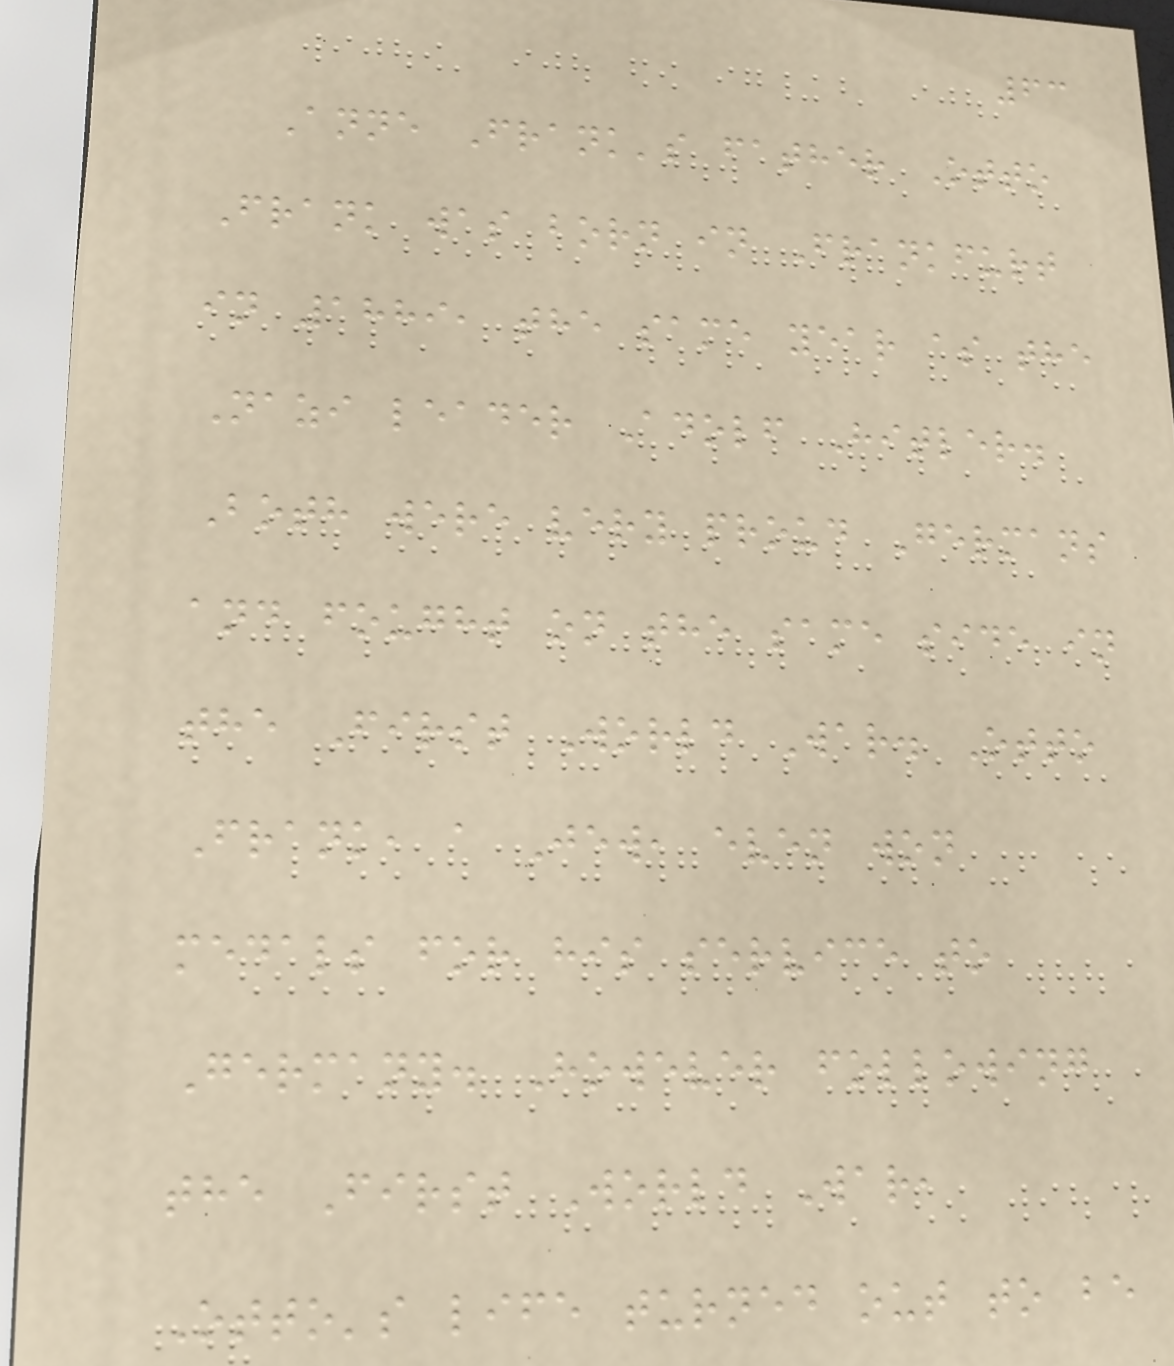63
Anne Frank's father Otto
Frank was born in Frankfurt
in 1889, the same year as the
Nazi leader Adolf Hitler.
Both were very proud Germans
and fought on the same side in
the First World War. Otto
Frank, a Jew, even won
medals for his service to
Germany. However following
the First World War,
Otto's life turned out to be
